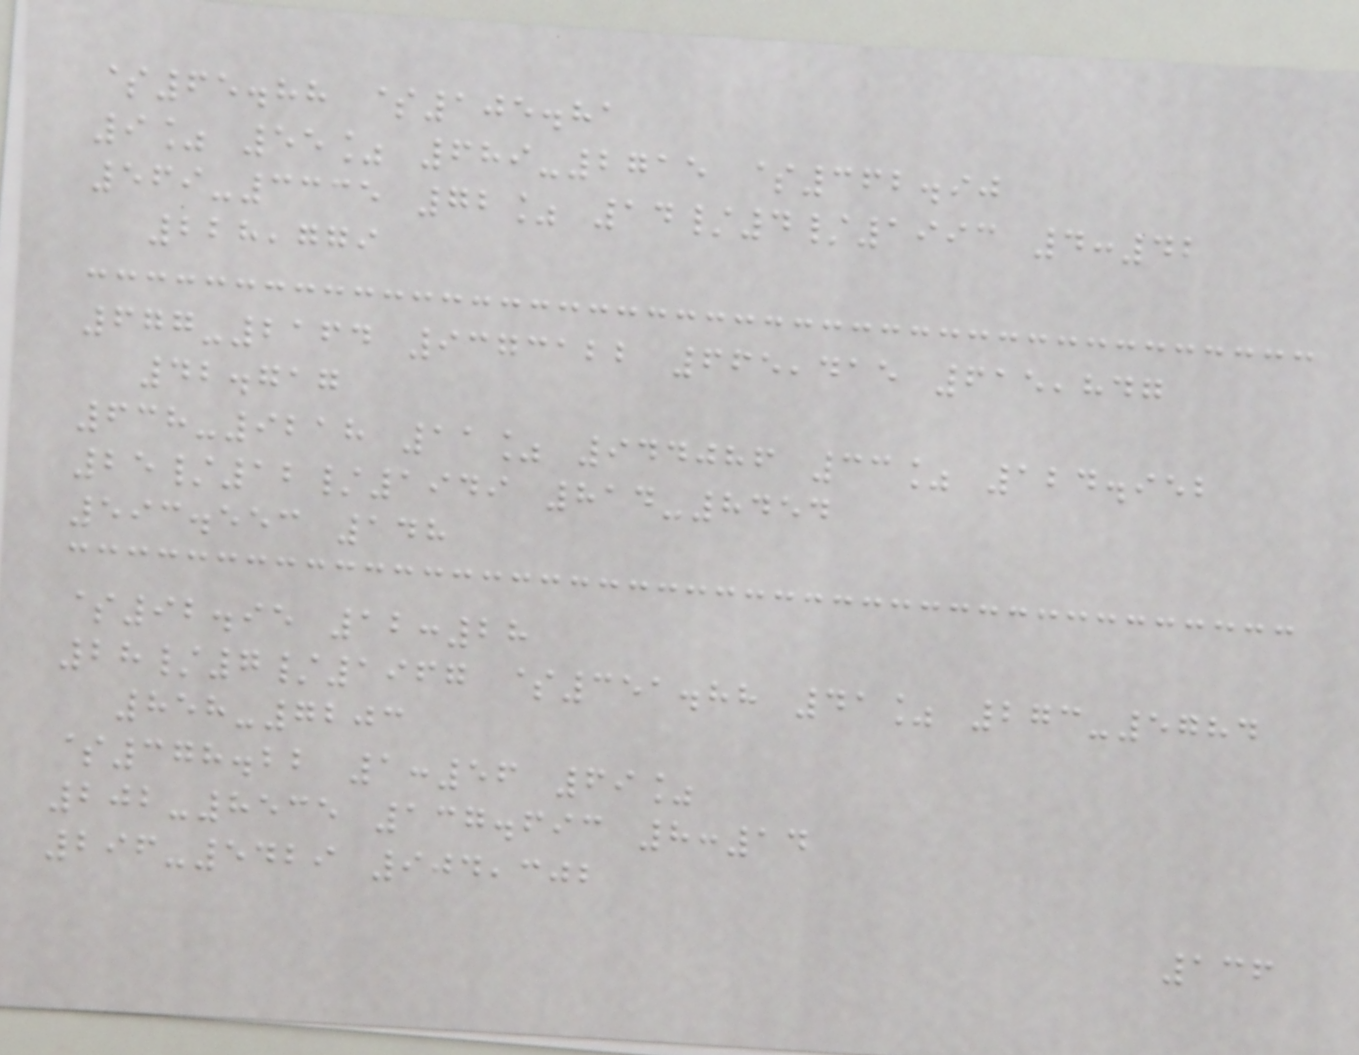$65.88 $105.81
9% 55% 689-2715 $362.90
569-3335 72% 14/4/1993 4:42
228,779
677-2164 9373122 665,415 615,847
42.717
638-9218 11% 944086 33% 124.952
25/12/1949 814-8454
593.553 148
$92.95 12:28
28/7/1967 $351.88 41% 273-5784
858-7203
$378.22 1:56 69%
202-8535 137.693 8:14
296-5429 904,302
136
